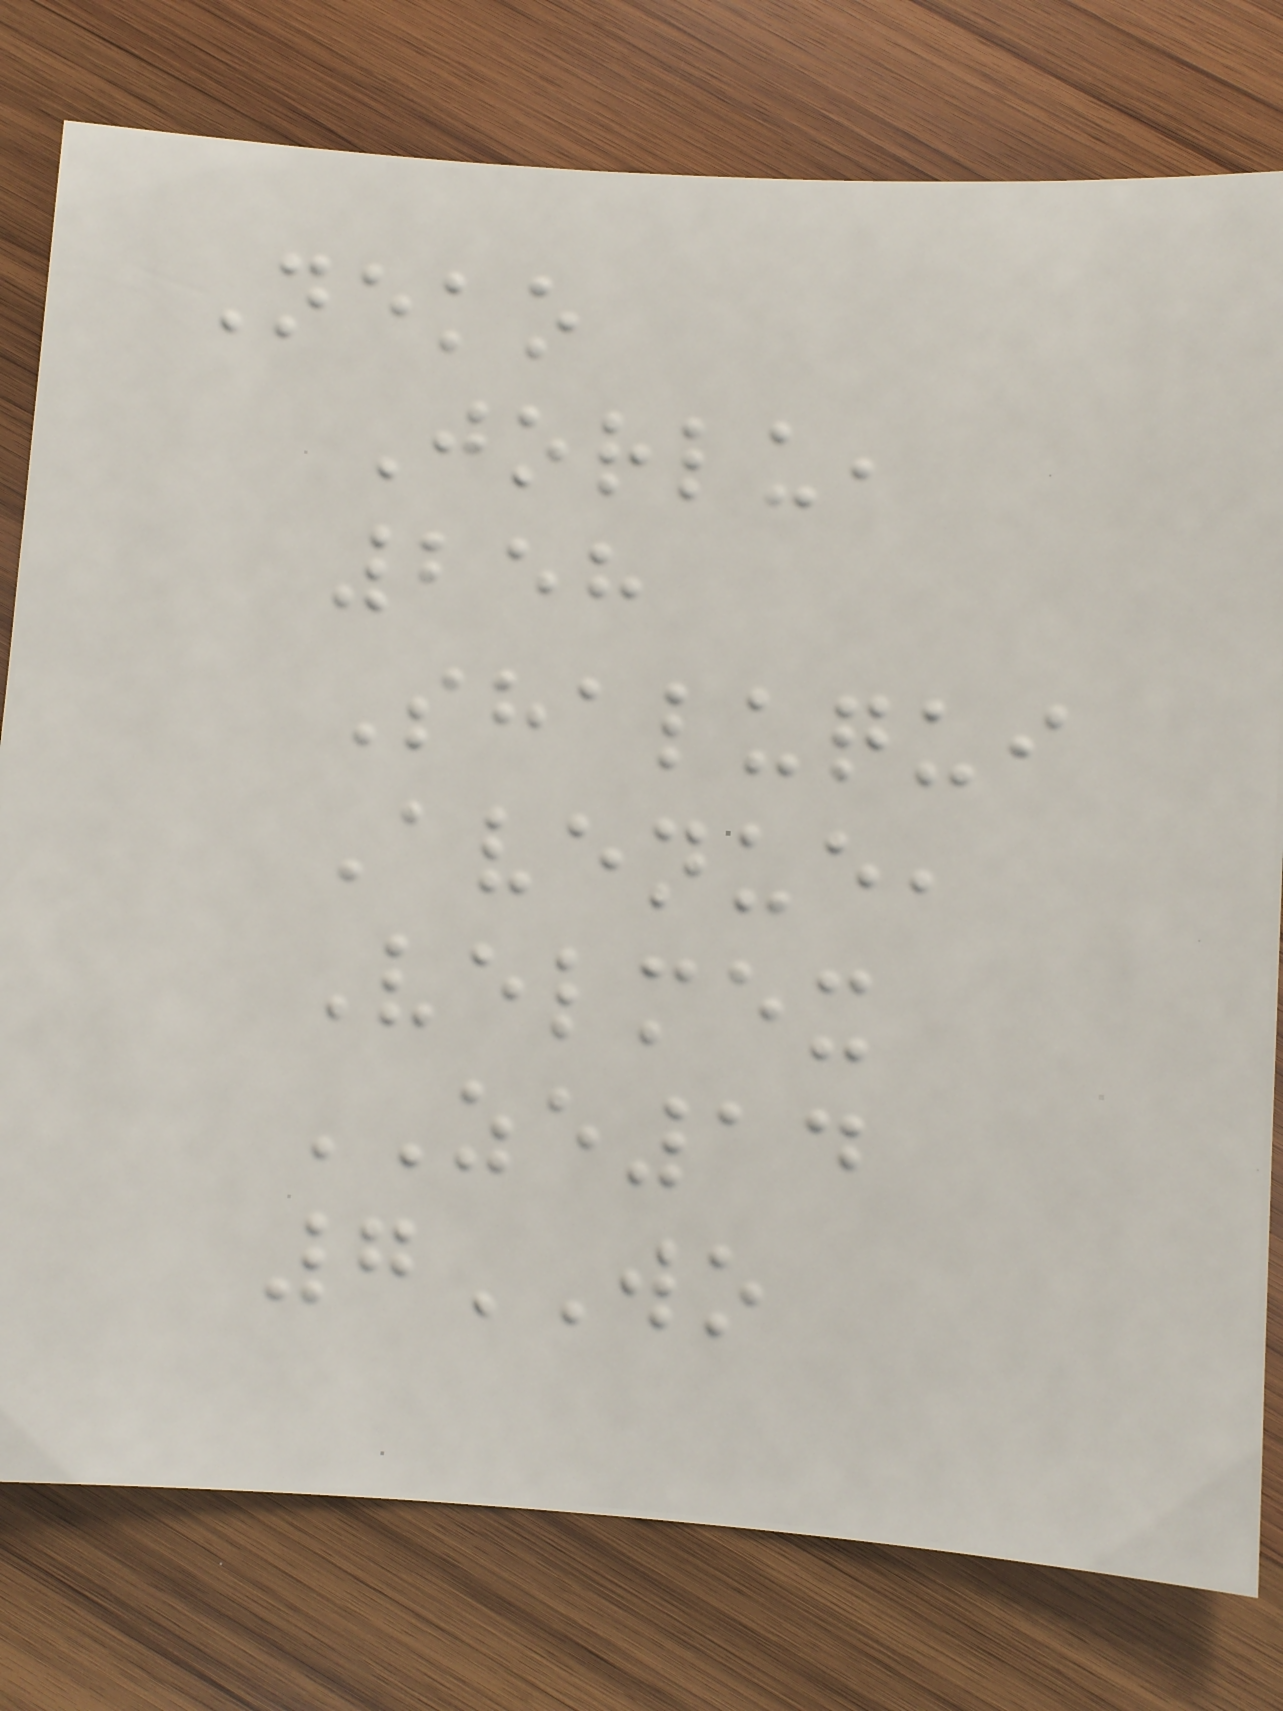Neko
Jorlu,
258
Shaluqui
Avenue,
Velmex
ZE14
7WO
